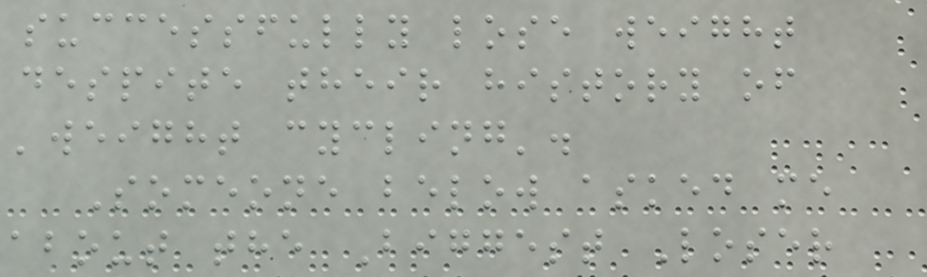successfully lose weight
despite their history of
'weight cycling'.
Someone below asked me
about the Biggest Loser
